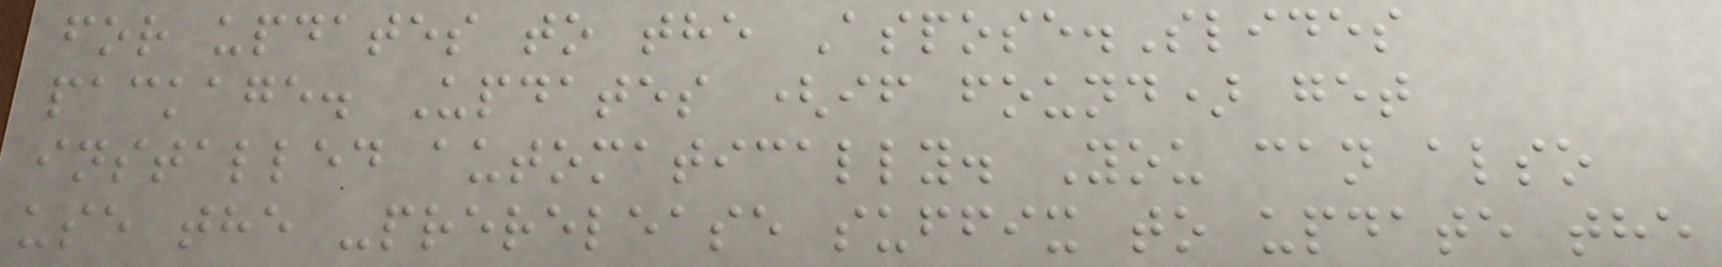for updates to the Aspose.Slides
package. Updates (if found) get
installed automatically. You can also
use the -prerelease suffix to update the
